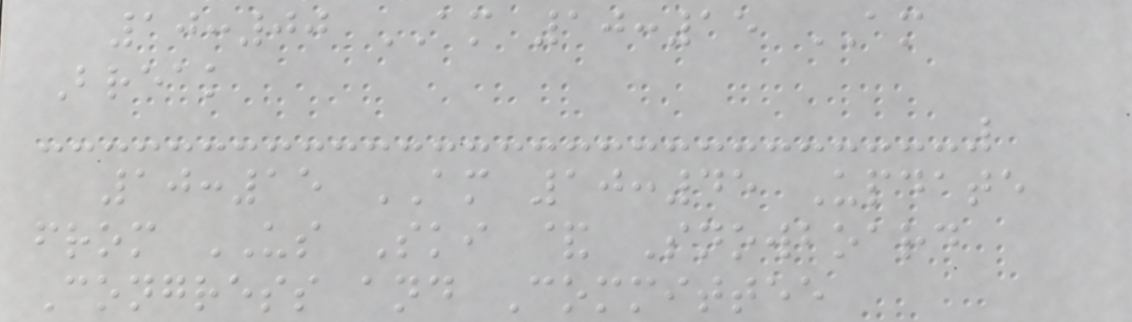10:00 AM 10:15 AM
Break
10:15 AM 10:45 Update
from US Ski & Snowboard
Congress and Committee
